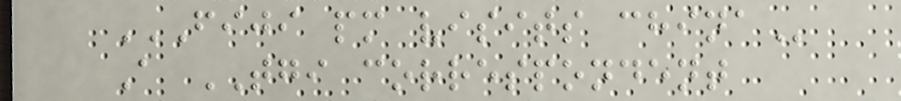FIJI PM VISITS CHINA
A TGI correspondent
